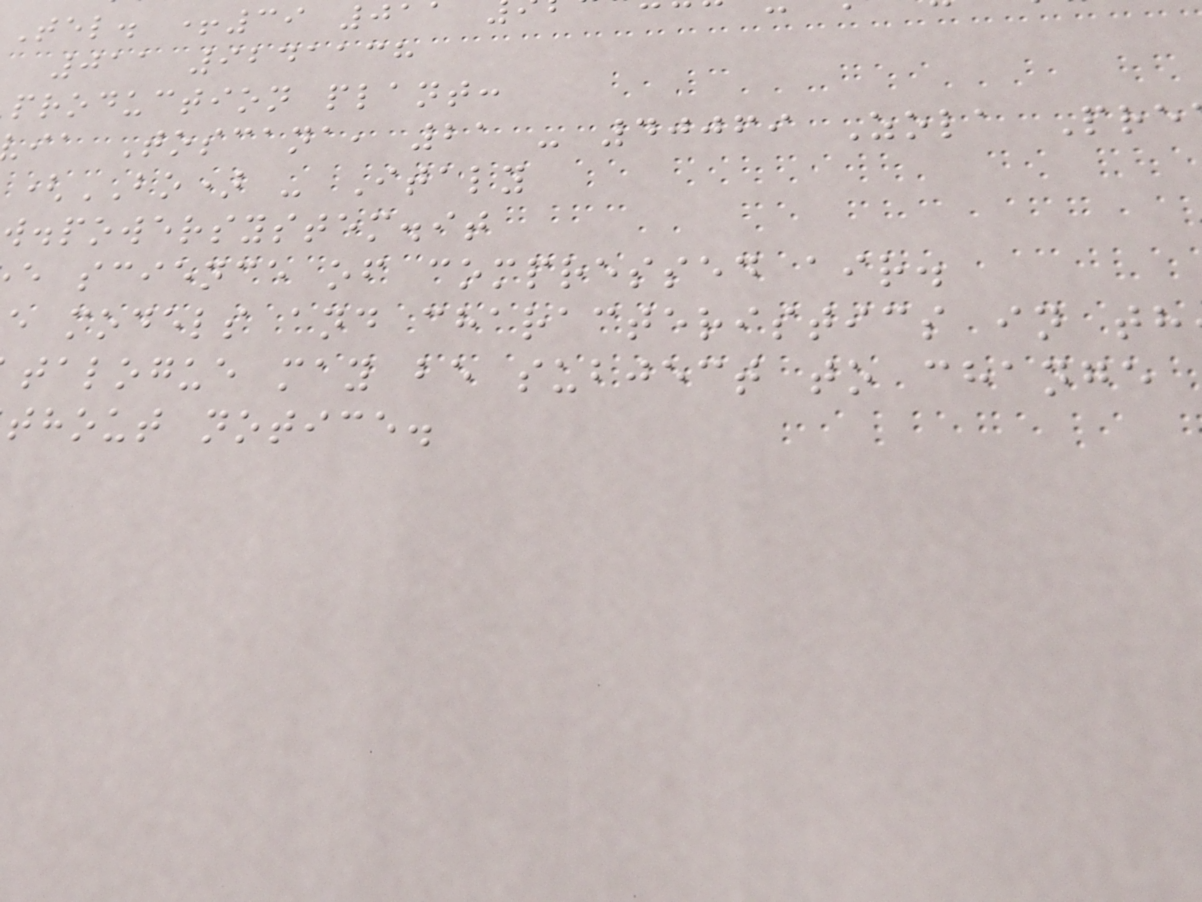Tel. +39 01
011 9241138
production plant:
ia Toscana, 21 - 40069 Zola Pre
(BO) - Italy
w.powersystem.it
e science of compressed air.
e models and characteristics in th
talogue may be subject to change
thout notice.
